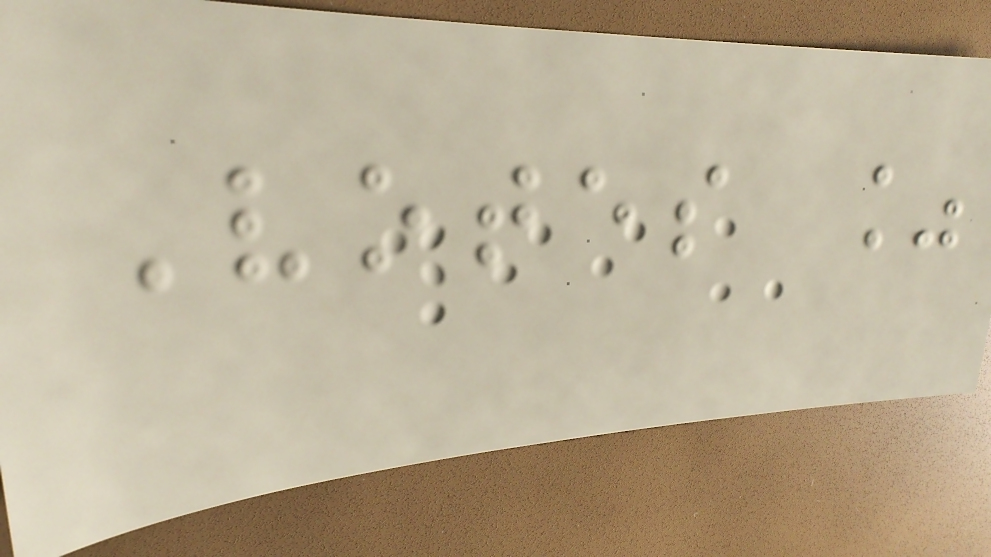Votes %
